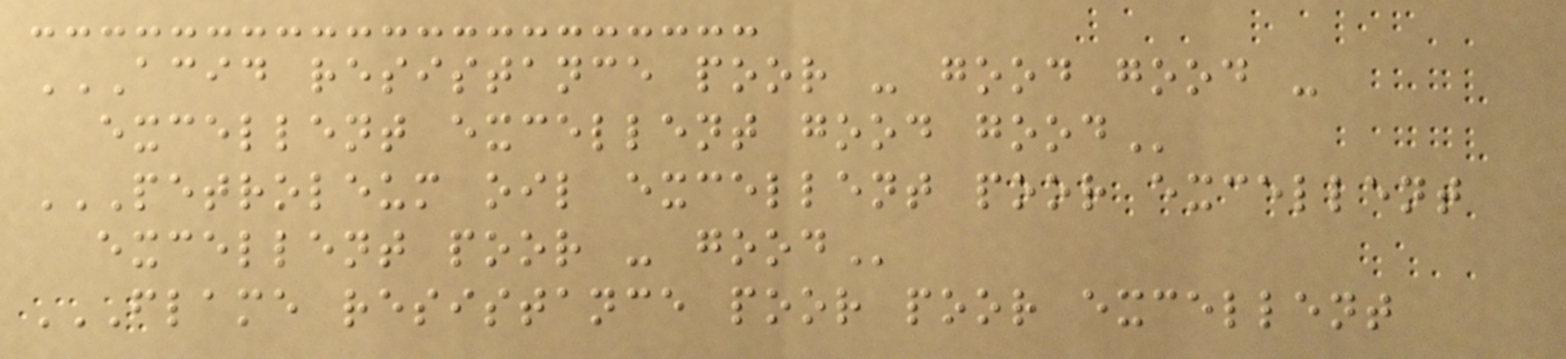ACID RESISTANCE POOR - GOOD GOOD -
EXCELLENT EXCELLENT GOOD GOOD
PETROLEUM OIL EXCELLENT POOR EXCELLENT
EXCELLENT POOR - GOOD
FLAME RESISTANCE POOR POOR EXCELLENT
